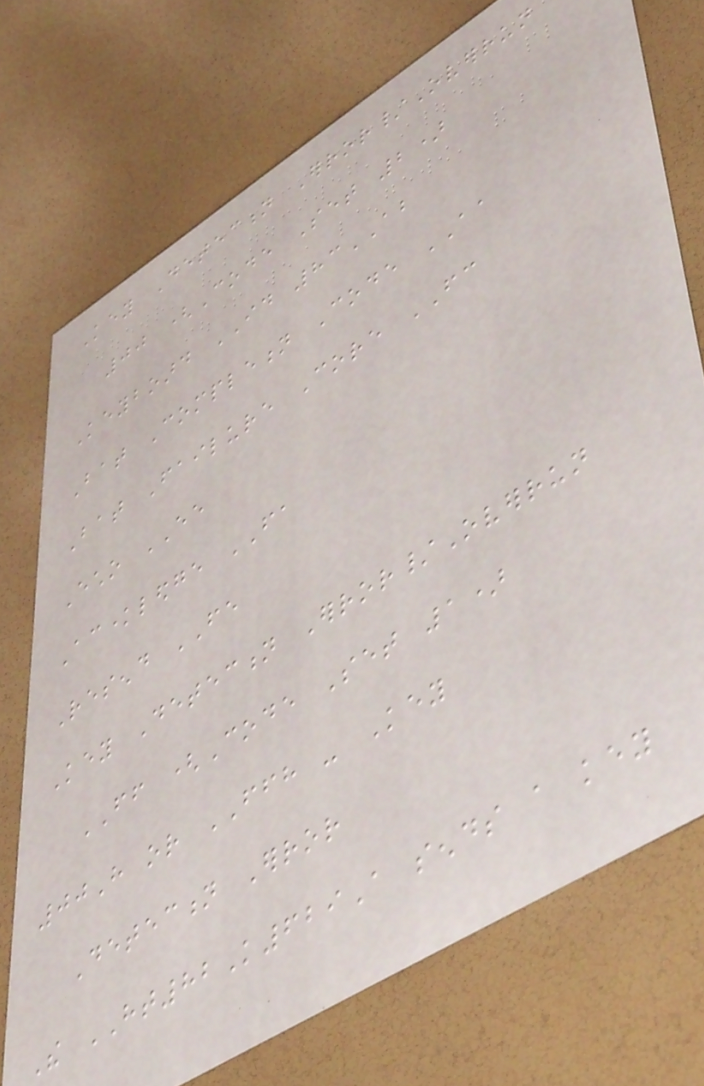Key Detection Error/Overrun
00 (Code Set 2)
Keyboard ID 83AB
Bat Completion Code AA
Bat Failure Core FC
Echo EE
Acknowledge FA
Resend FE
Key Detection Error/Overrun
FF (Code Set 1)
00H or FFH - Key
Detection Error
The HT82K629A sends a key
